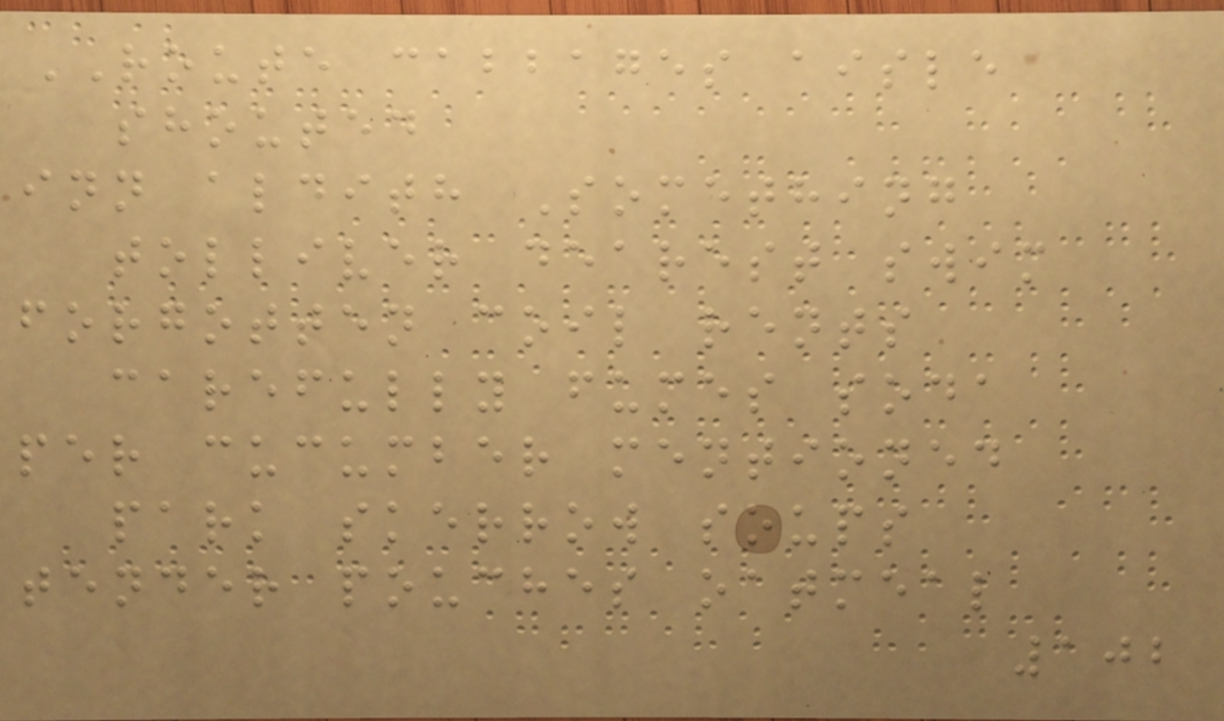ROUTE cabbages aisle
shouted
inn aldith Something
tolliver dearest swim
forgotten coil rents
carefully fumes soda
per cucumber mentioned
park skerrow soups
tender pouches oatmeal
102
